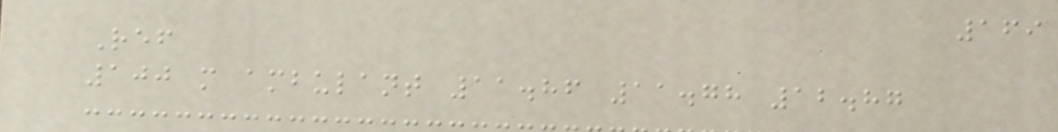169
Ref
100 m ambulant 11.86 11.78 12.87
